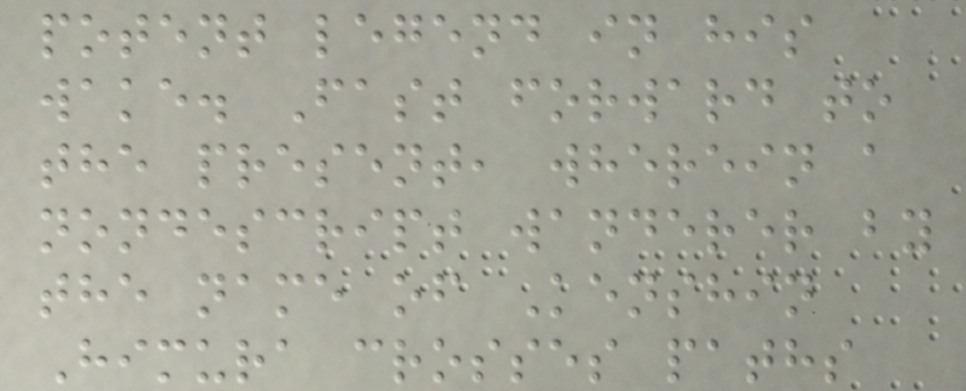potent legend in his
wake. Fast forward to
the present, wherein a
nondescript wanderer by
the name of Kenshin
Himura crosses paths
